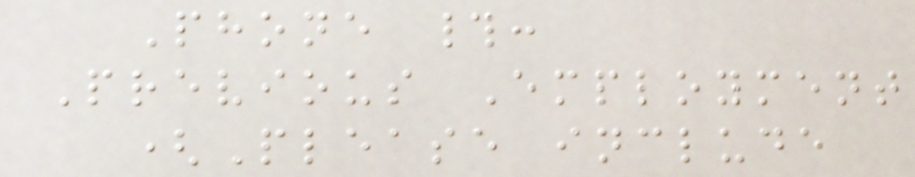Phone #:
Previous Employment
(Please include
